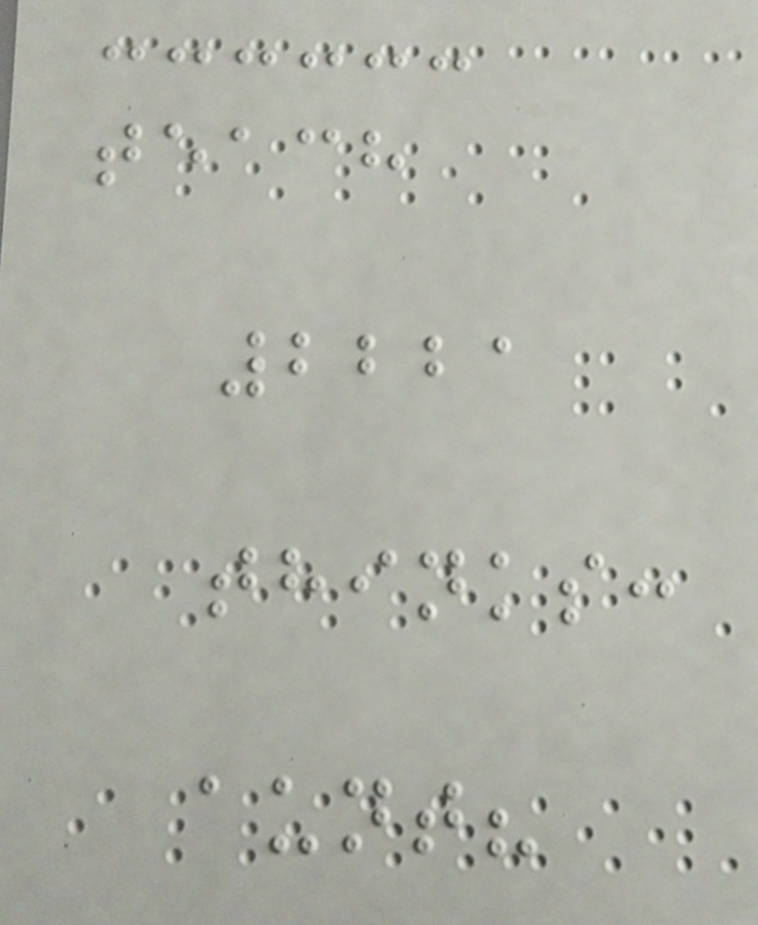teach
2221
thinks:
aunt?
